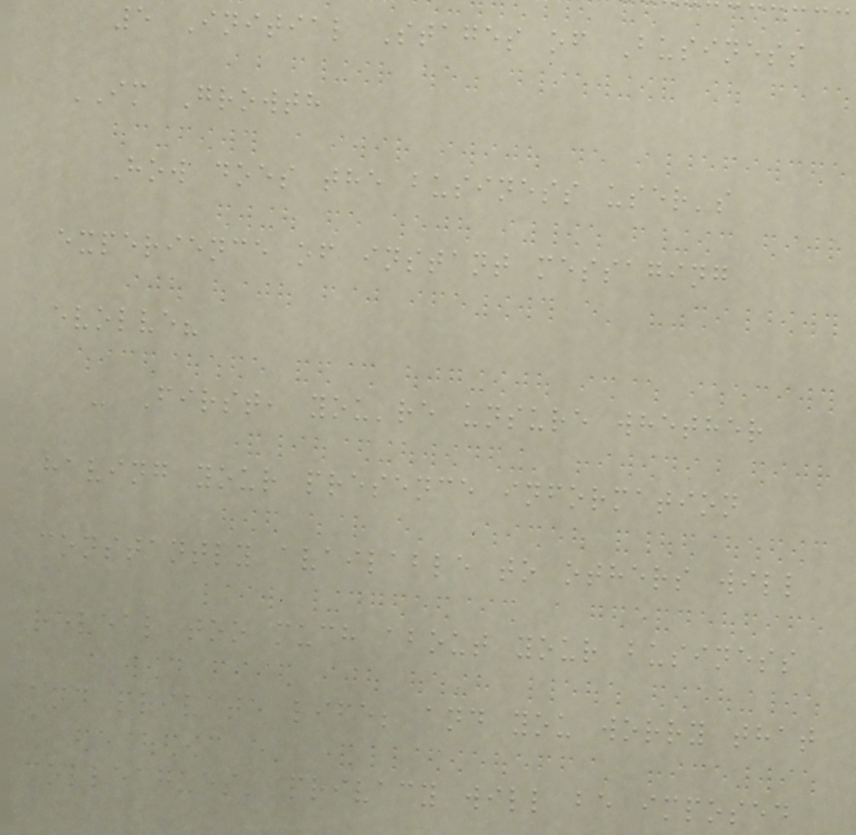5 Initial Stages of Business
IM Growth
How does the business user's
experience of instant messaging
evolve?
- First, you're unsure whether
having your presence information
constantly available to others will
reveal too much about your business
and private life; and you worry that
colleagues' privacy will be imposed
